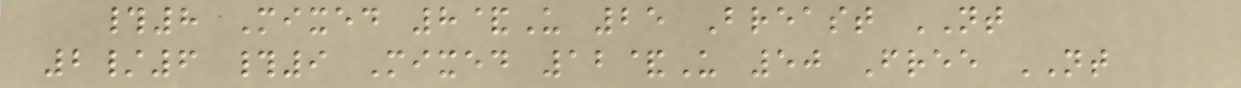#8 Mixed 8&U 25 Breast NT
2/6 #9 Mixed 12&U 50 Free NT
